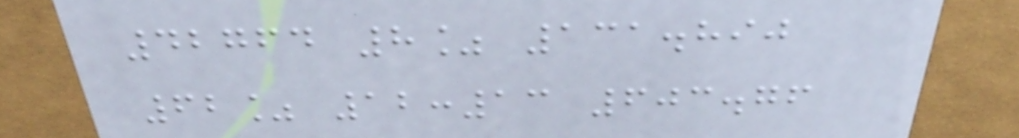42764 8% 131.890
62% 12:13 603.76
